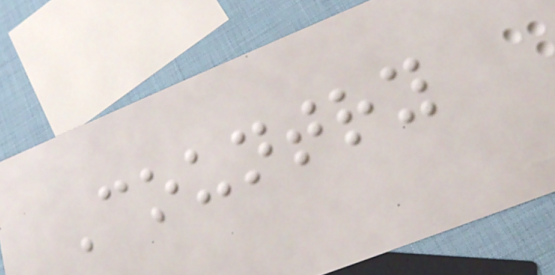Country
